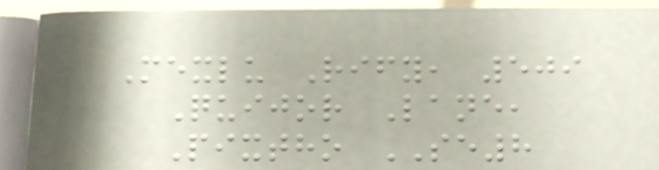Mexlu Rify, 509
Quijor Lane,
Pixtho SE8
